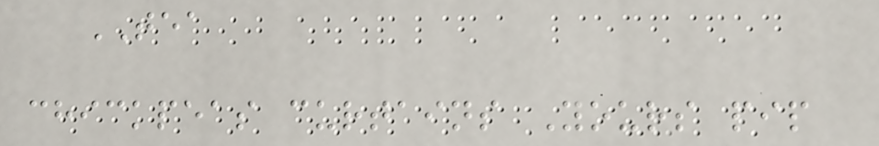TEA
chickpeas curtains Yours pip
